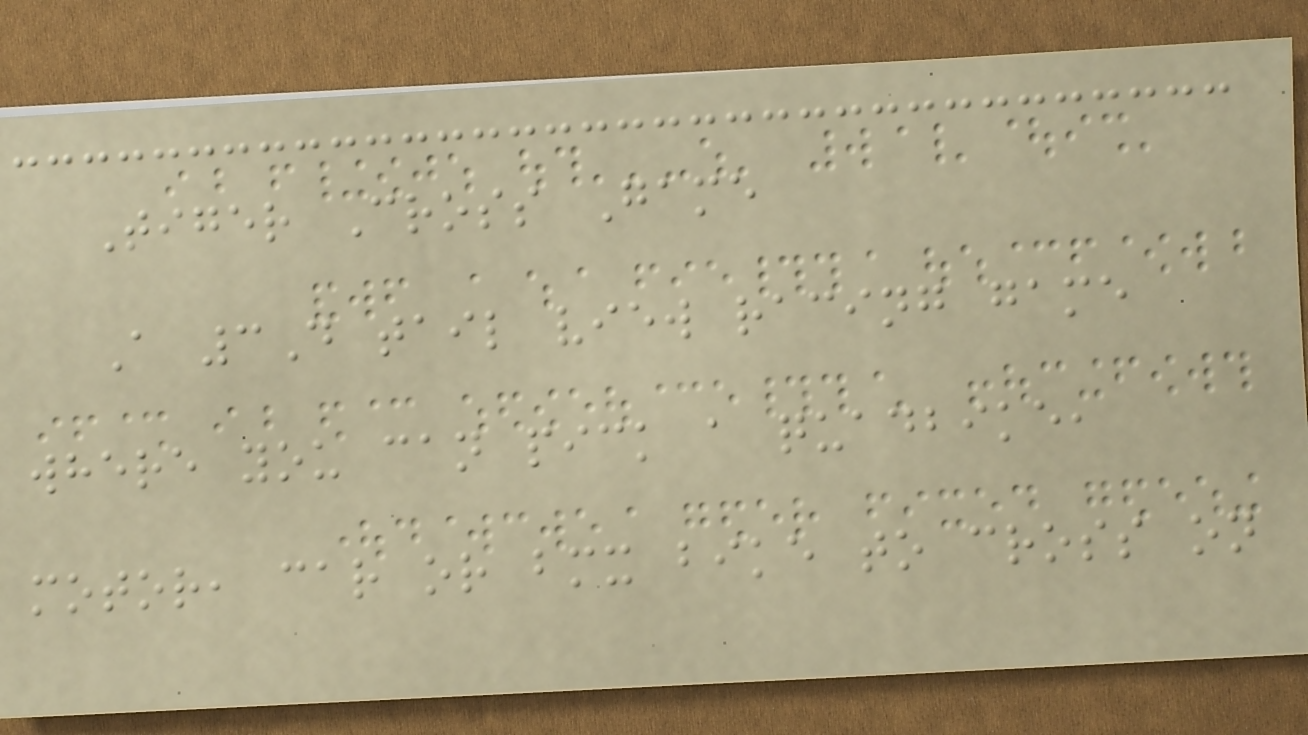Tiger Cross Game
A 3D tail view racing game
where you can pick a quadbike,
motor, car or bmx bike to cross on
